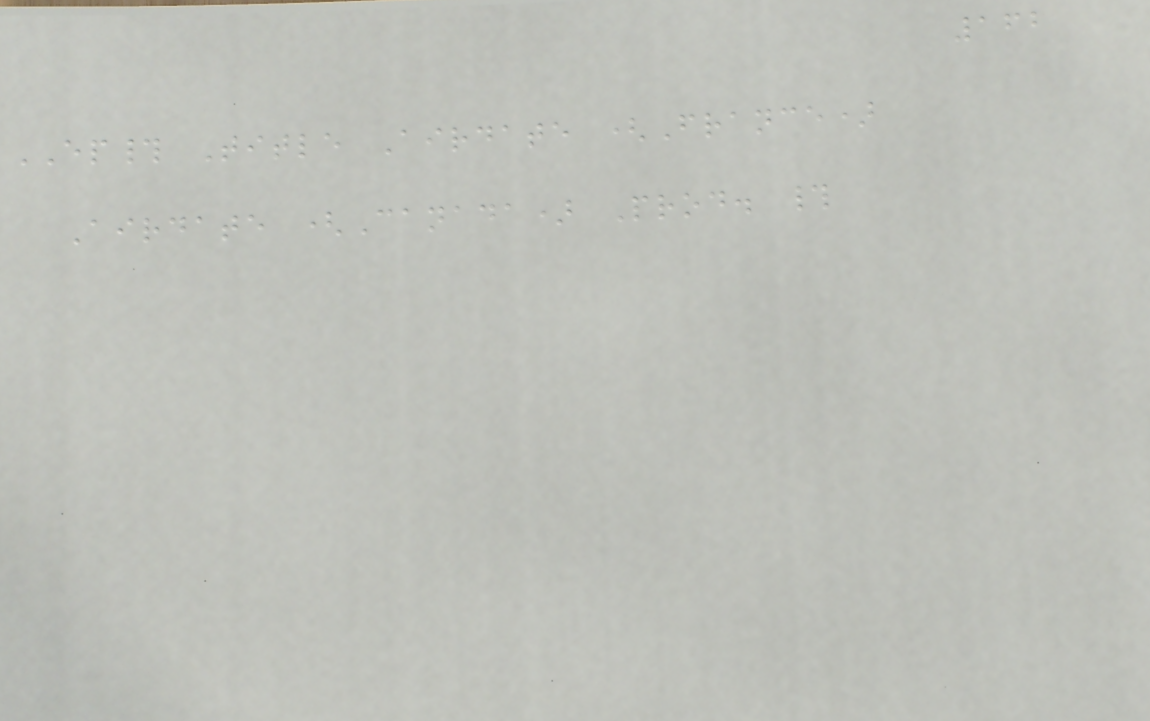162
EP# Title Airdate (France)
Airdate (Canada) Prod. #
